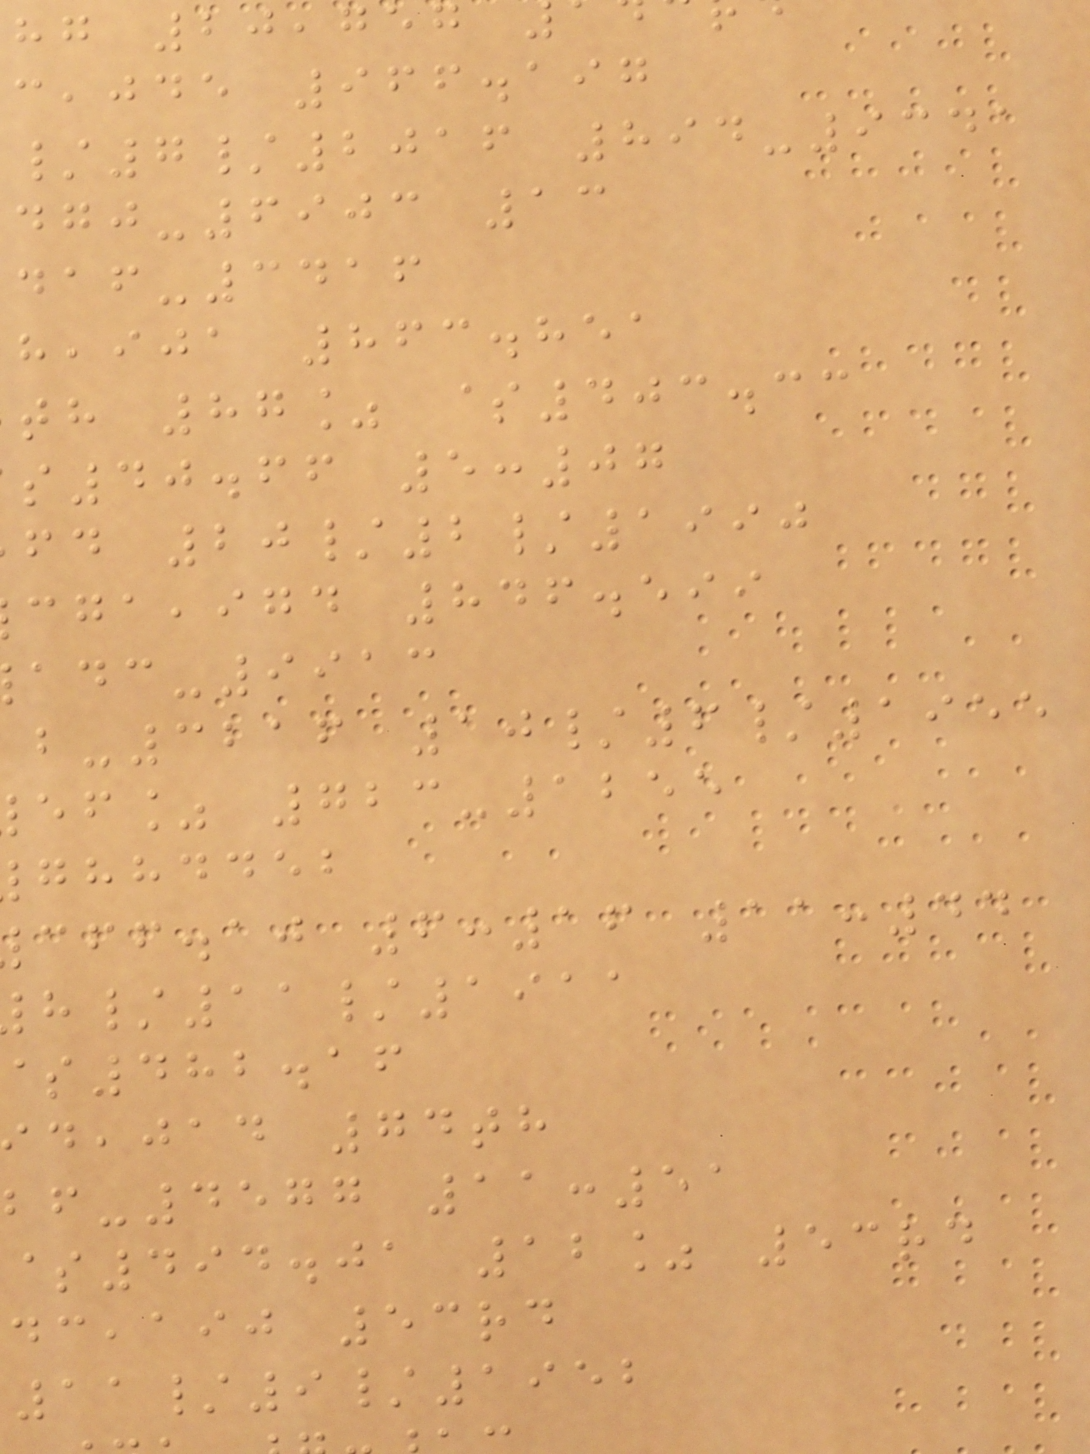hg 20,757
,jde 966.197
/7/2016 894-9341
-6903 13
-3416
,ija 863.851
th 87% $403.33
40.66 5:07
fd 20/2/1990
,igd 846.599
-9913
-3216 10/6/1955
ef% 723-1255
ghhddeb
cff.aj 6:16 11:44
/11/1911
482.16
,jad 74th
-4577 11:51
$494.01 12% 53rd
,aij 53rd
11/9/1952
